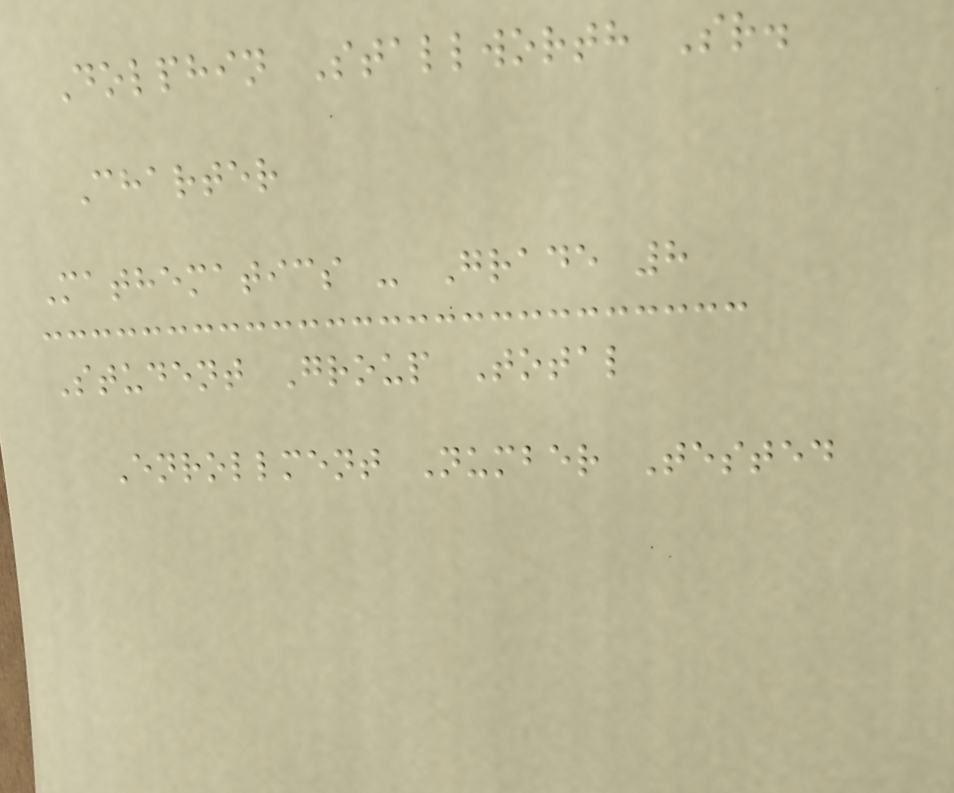Dolphin Stallworth Sr.
Charter
Mathematics - Grade 8
Student Group Total
Enrollment Number Tested
